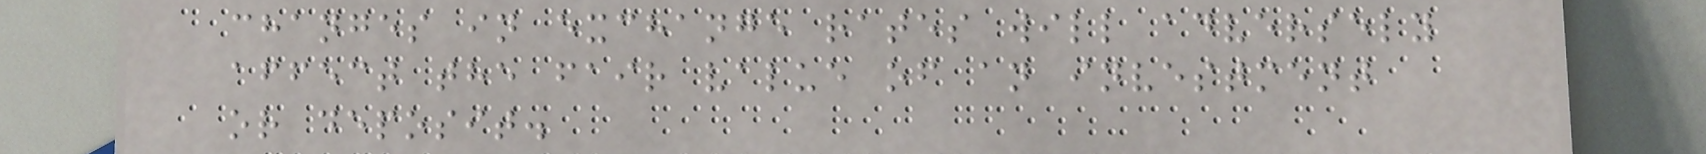changes in exchange rates will adversely
affect the fair value of an investment
or deposit.
